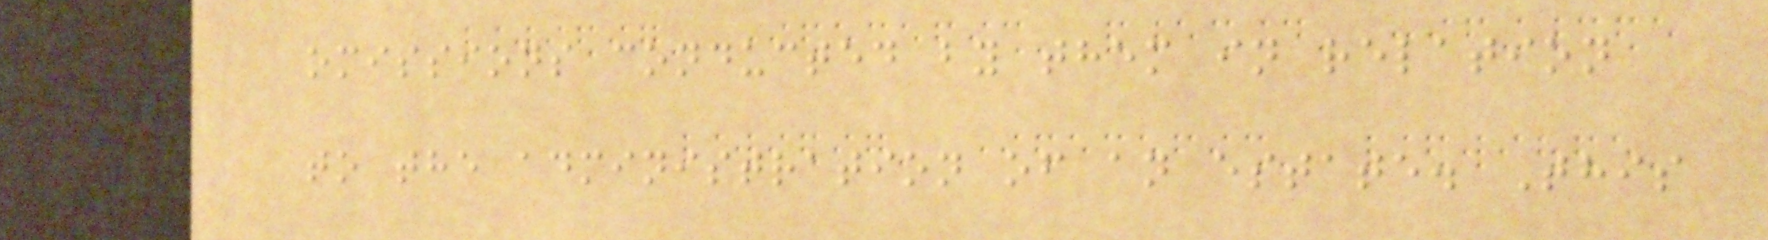omissions conducted by them in relation
to the administration of an estate. This
